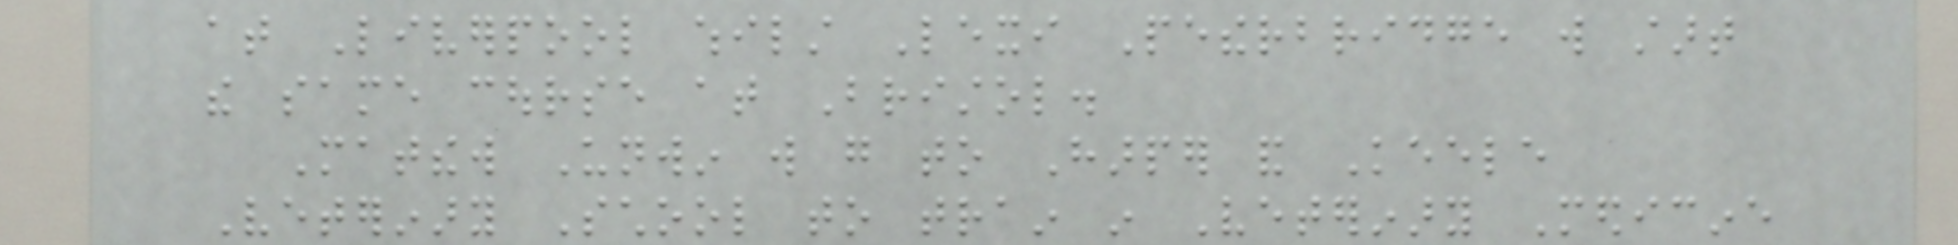at Liverpool whilst Lexi Petherbridge will start
the same course at Bristol.
Matthew Unwin will go to Harper and Keele
Veterinary School to train in Veterinary Medicine
